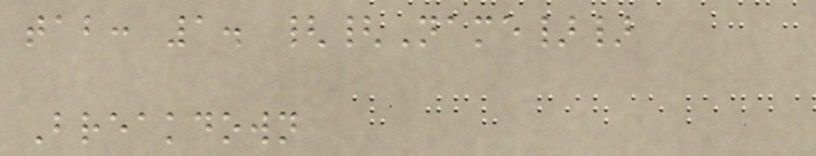tab: 1. {{Name}}
Breakdown
